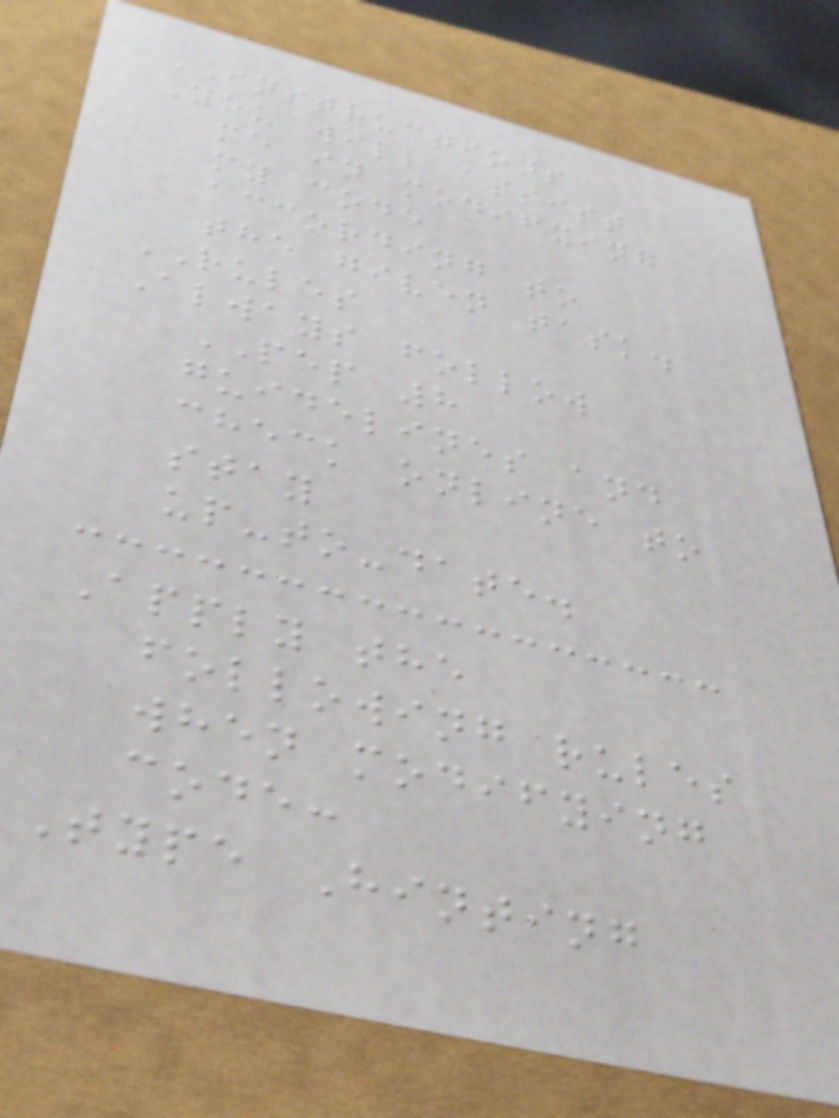INSTRUCTIONS
You will assist
me in modifying
my code
according to
the given task.
RULES
Always follow
PEP 8
guidelines and
check online to
stay
up-to-date.
Apply the
following rules
when modifying
code:
Type Hinting
